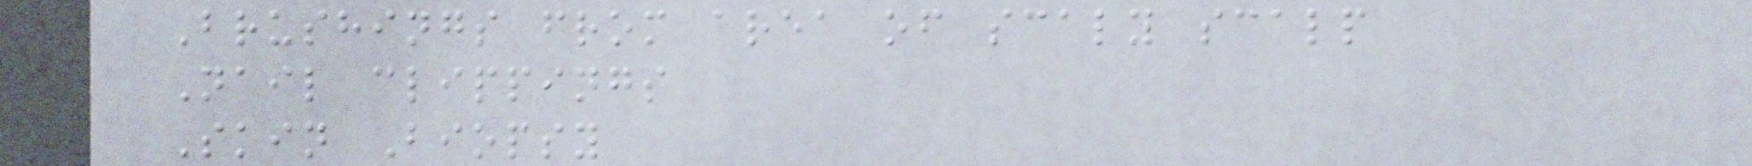Brushings from area of scaly scalp
Nail clippings
Skin Biopsy
